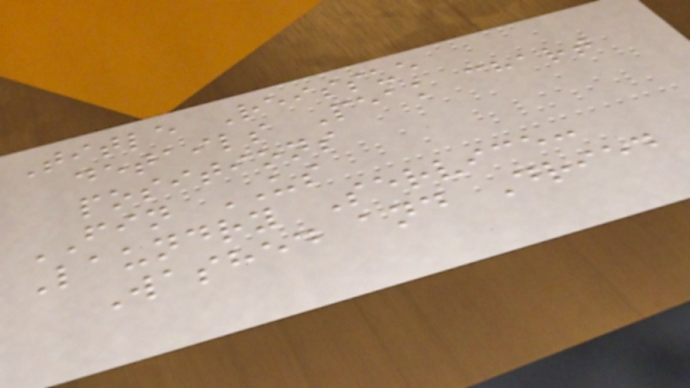Title Reissue
details Peak chart
positions
FIN US
Laundry Service:
Washed and Dried
